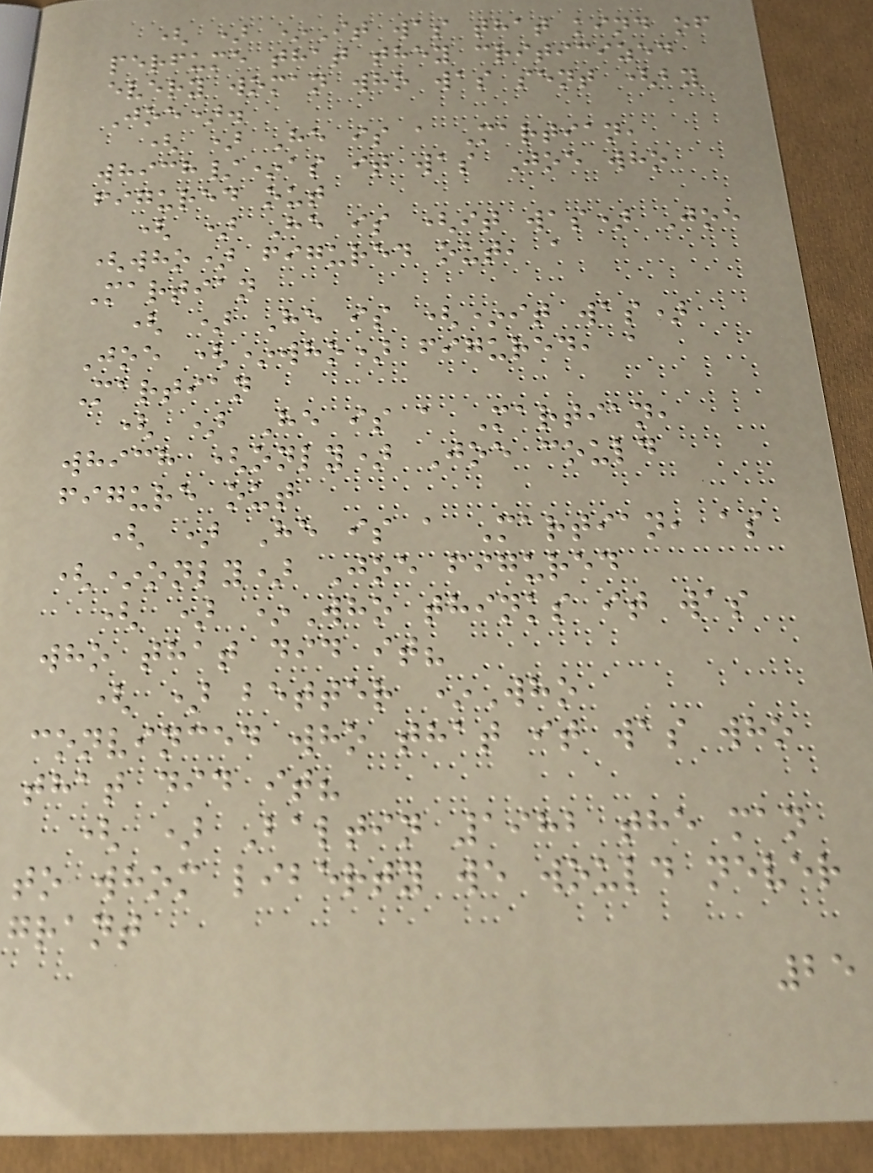( ) *It was that kind of
perfume that they criticized
every woman who was sent (by
Joe).
( ) He is a Martian,
which/*as it was Joe who
figured out
( ) He is (it was) Joe
(who) figured out, a
Martian
( ) He is (*it was)
Joe (*who) figured, a
Martian
( ) He is a Martian,
which (only) Joe could
figure out
( ) He is a Martian, as
(*only) Joe figured
( ) *Who thinks it was
who that did it?
( ) better *Who
convinced who that it was who
that did it?
( ) Baltin 1982 the man
to whom liberty we would never
grant
25
